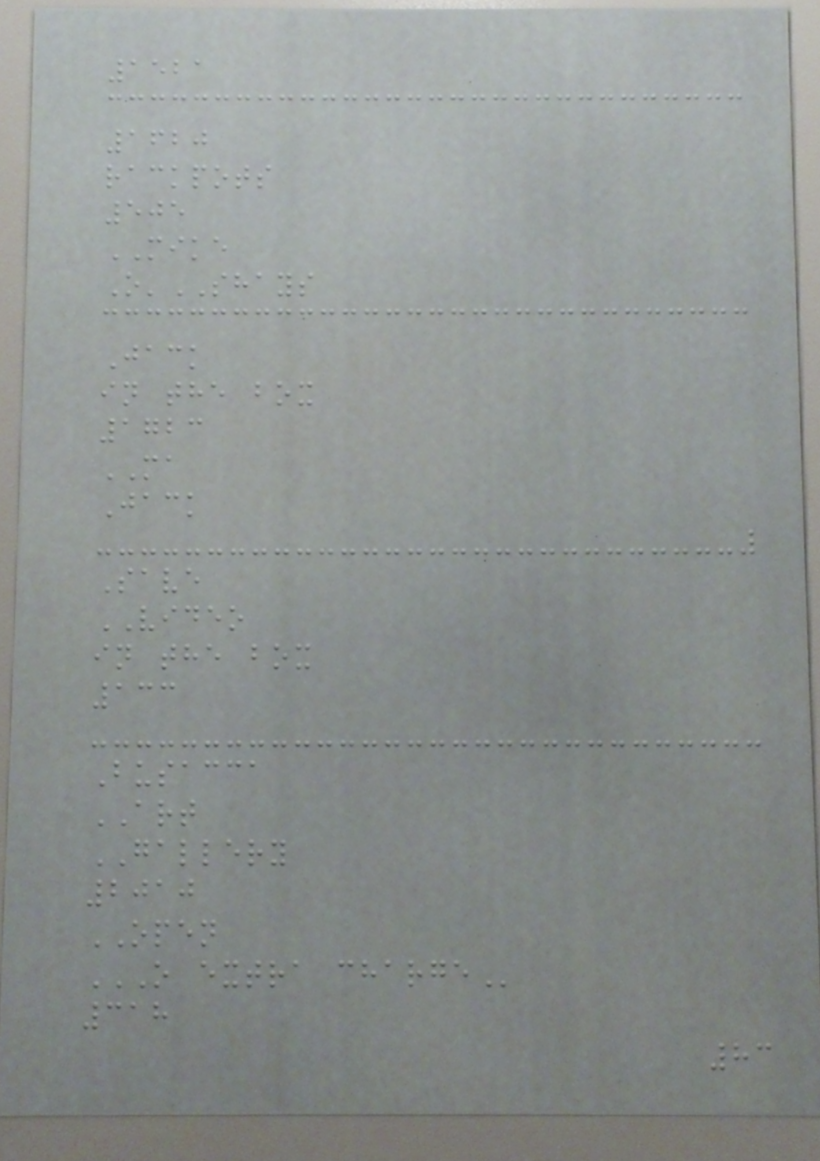1521
1620
rackpots
505
MIKE
O'SHAYS
Jack
in the box
1723
MA
Jack
Save
VIDEO
in the box
133
Busacca
ART
GALLERY
2010
OPEN
O EXTRA CHARGE
318
83
